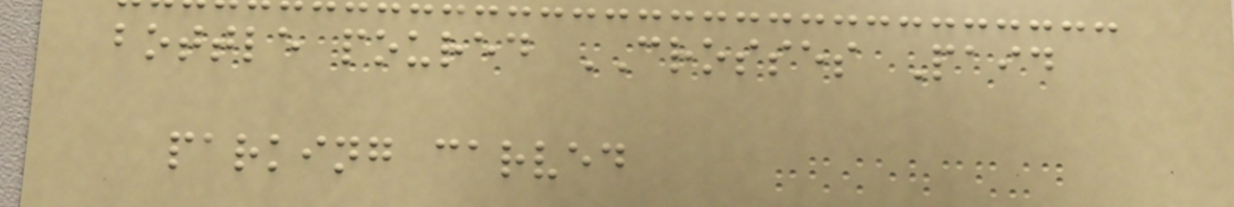bottle poured CROSSES Paid
parking carved
